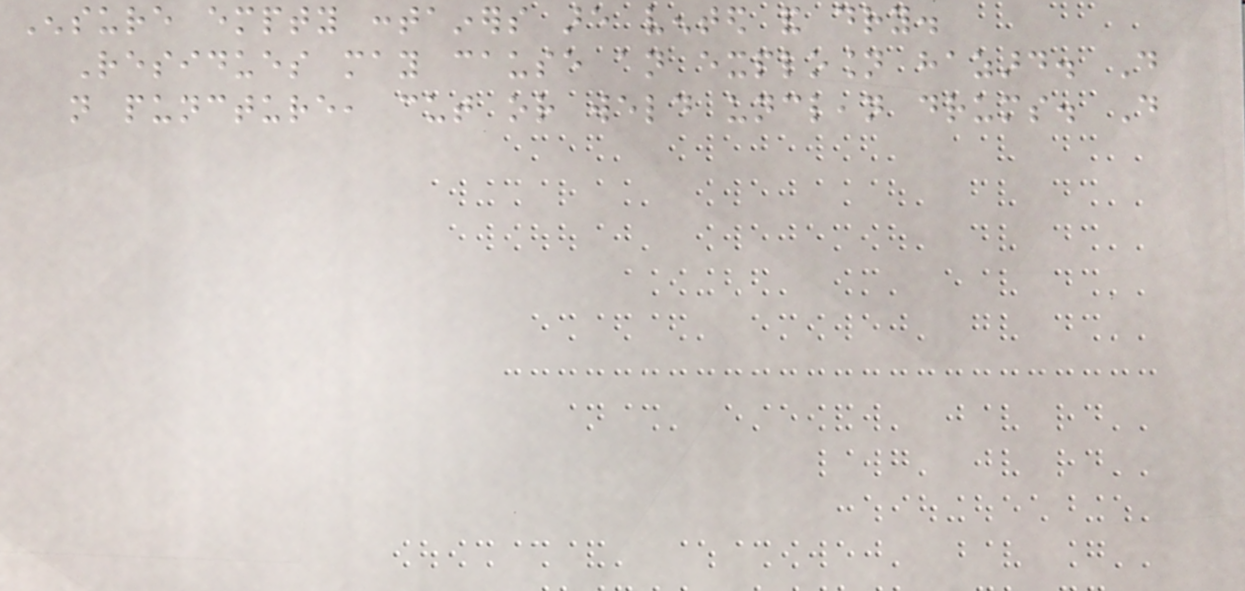Ensure empty containers are vented and dry.
Residues may cause an explosion hazard. Do
not puncture, cut or weld unclean drums. Do
